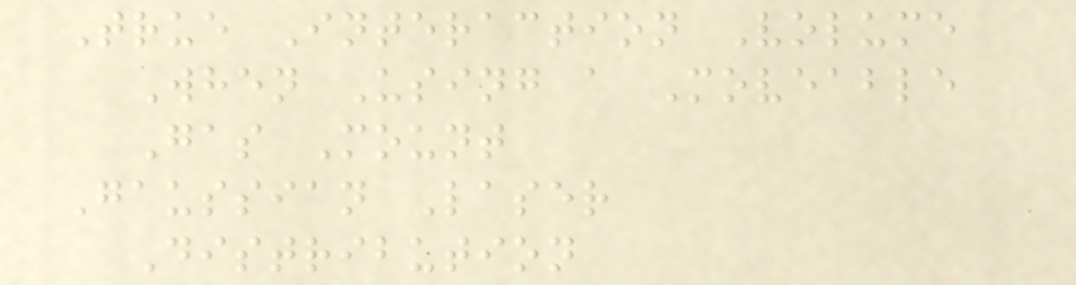True Interaction Volume
When Using a Moveable
Gas Mount
Gaussian Laser
Distribution
